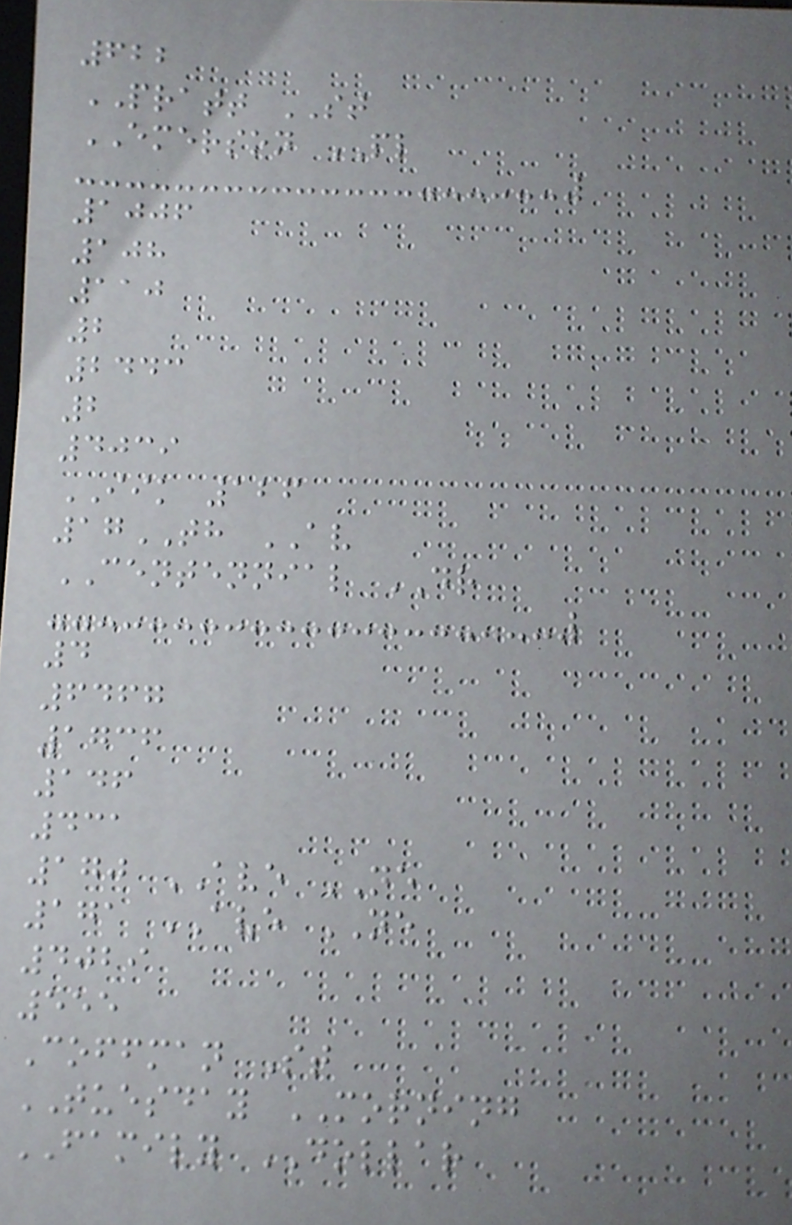622
PRATT ST
EMERSON PL
1006
108
110
2
2443
2
4039
IIK 126
17TH AV
CENTENNIAL DR
4
6467
1736
146
431
170 AVE NE
171 AVE NE
4029
555
Coffman St
TUESDAY MORNING
FAMILY DOLLAR
